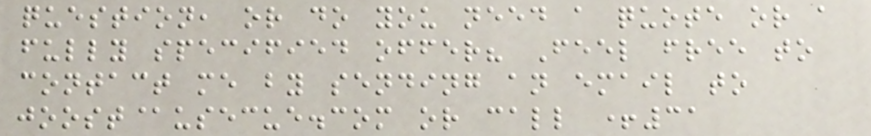question, or do you need a quote or a
fully specified offer? Feel free to
contact me by sending an email to
joost@usecue.com or call +31
